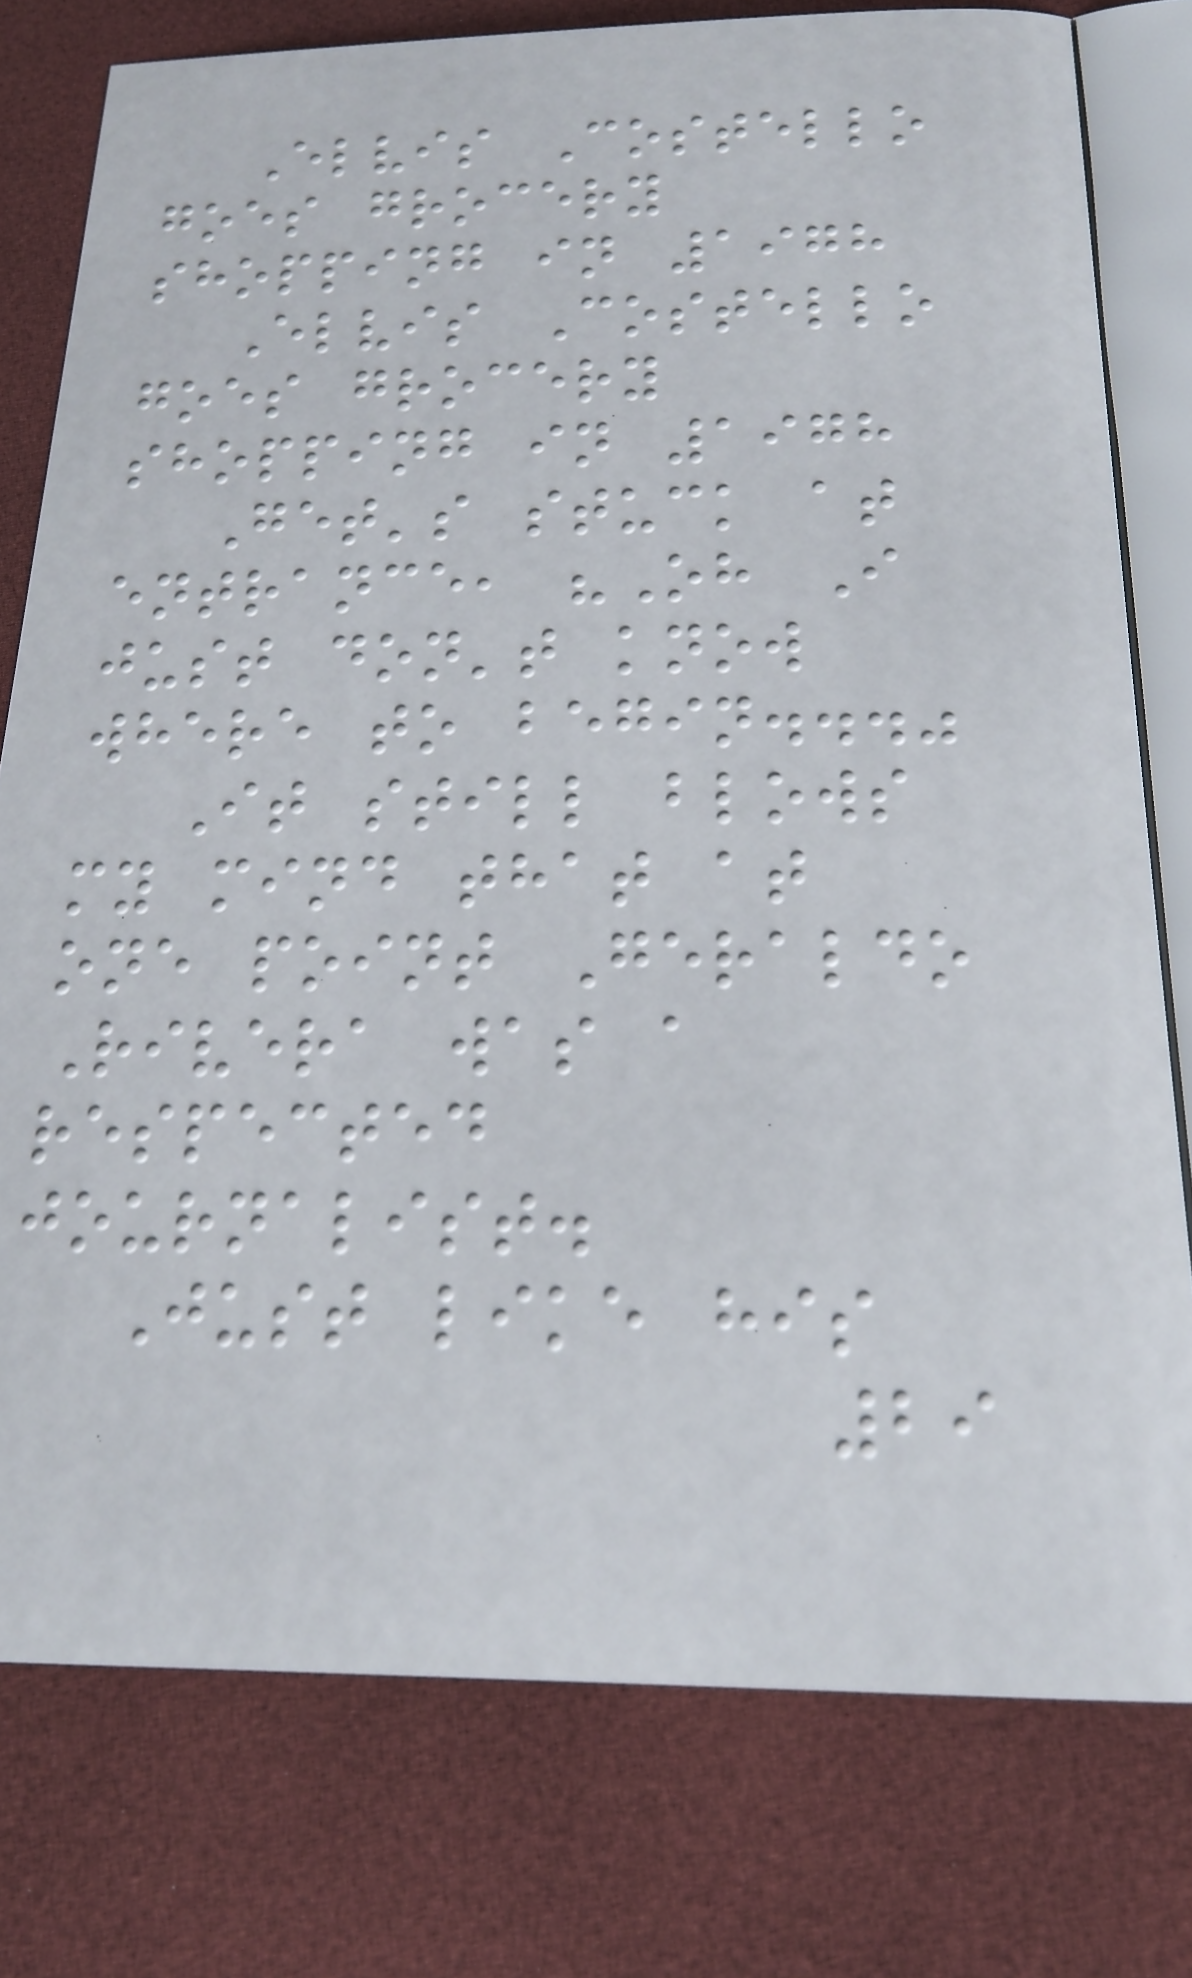Elvis Costello
goes grocery
shopping in 1978
Elvis Costello
goes grocery
shopping in 1978
Get's stuck at
entrance, "Oh I
just don't know
where to begin..."
It still blows
my mind that at
one point Geraldo
Rivera was a
respected
journalist.
Just like his
29
